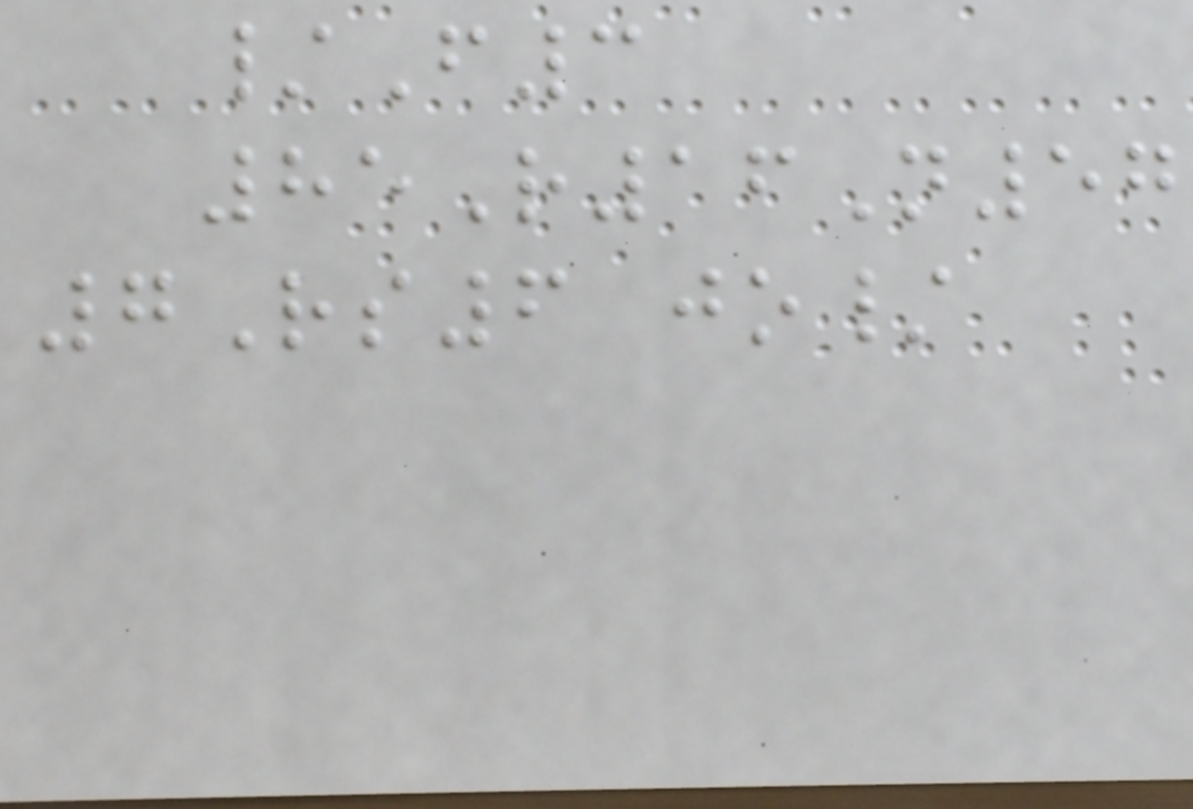/F3
85R16N57
7Rs6 jo/
